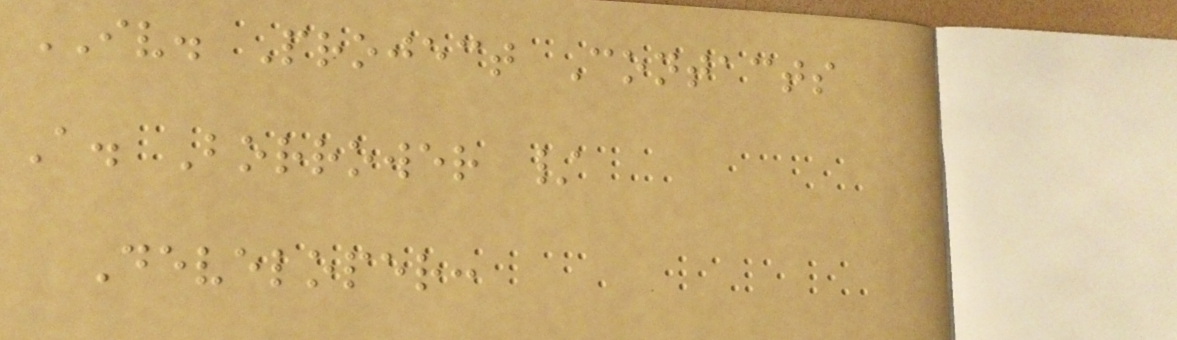IV. Project Contacts
A. Borrower /
Developer:
